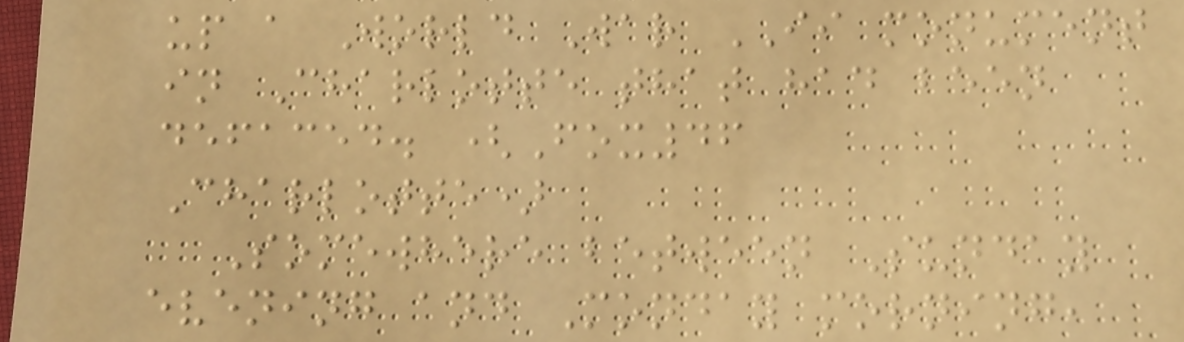up a World War II monument
in Charlotte that had been
defaced. (Fox46
Charlotte)
Somewhere between Sunday
evening and Monday morning,
